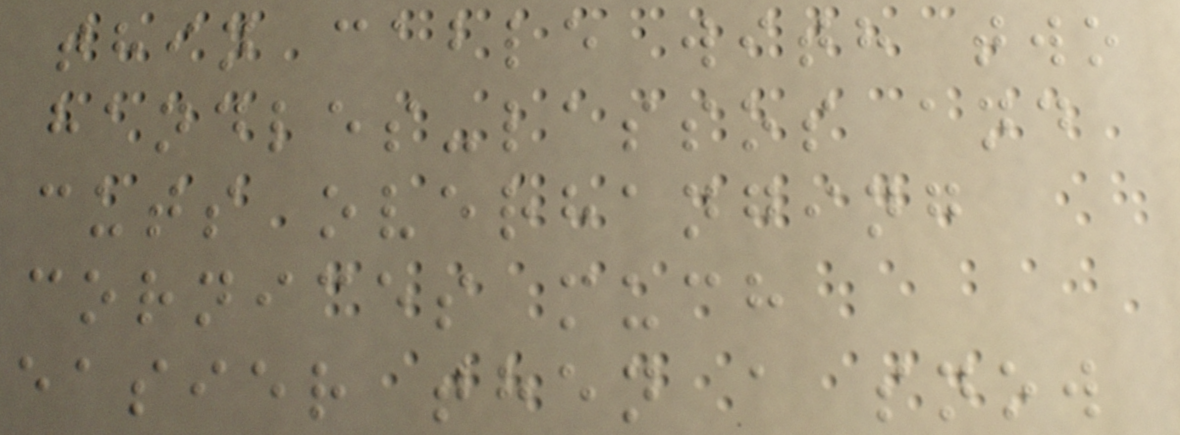thin cable with two
handles-lassos and
cuts overhanging
cornices much
easier then a snow
